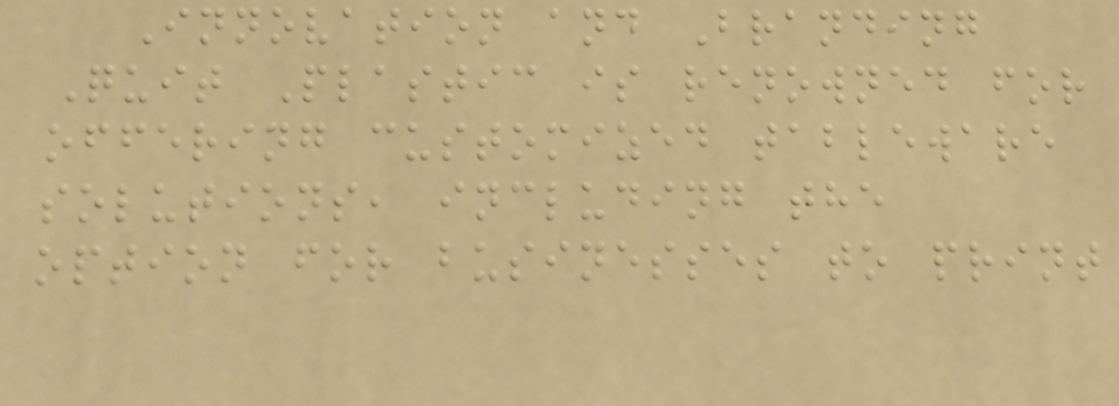Innovation and Branding
Quit Plastic is renowned for
offering customized tableware
solutions, including the
option for businesses to print
